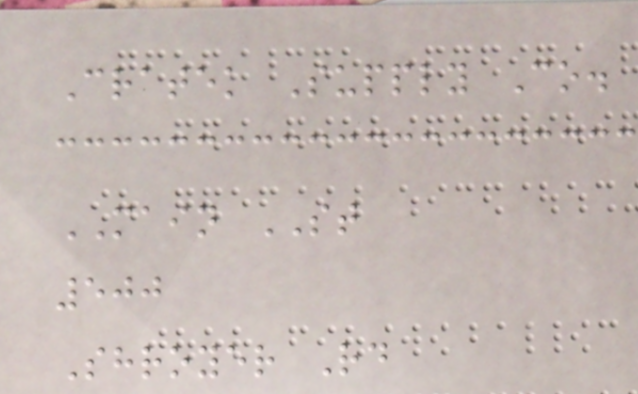Cratek Supply Co.
MAIN ST
500
Shroyer Rd
